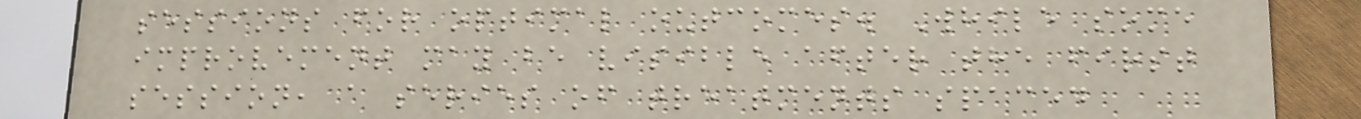sessions for optimal outcomes. While some
improvement may be visible after the first
session, a series of treatments spaced
